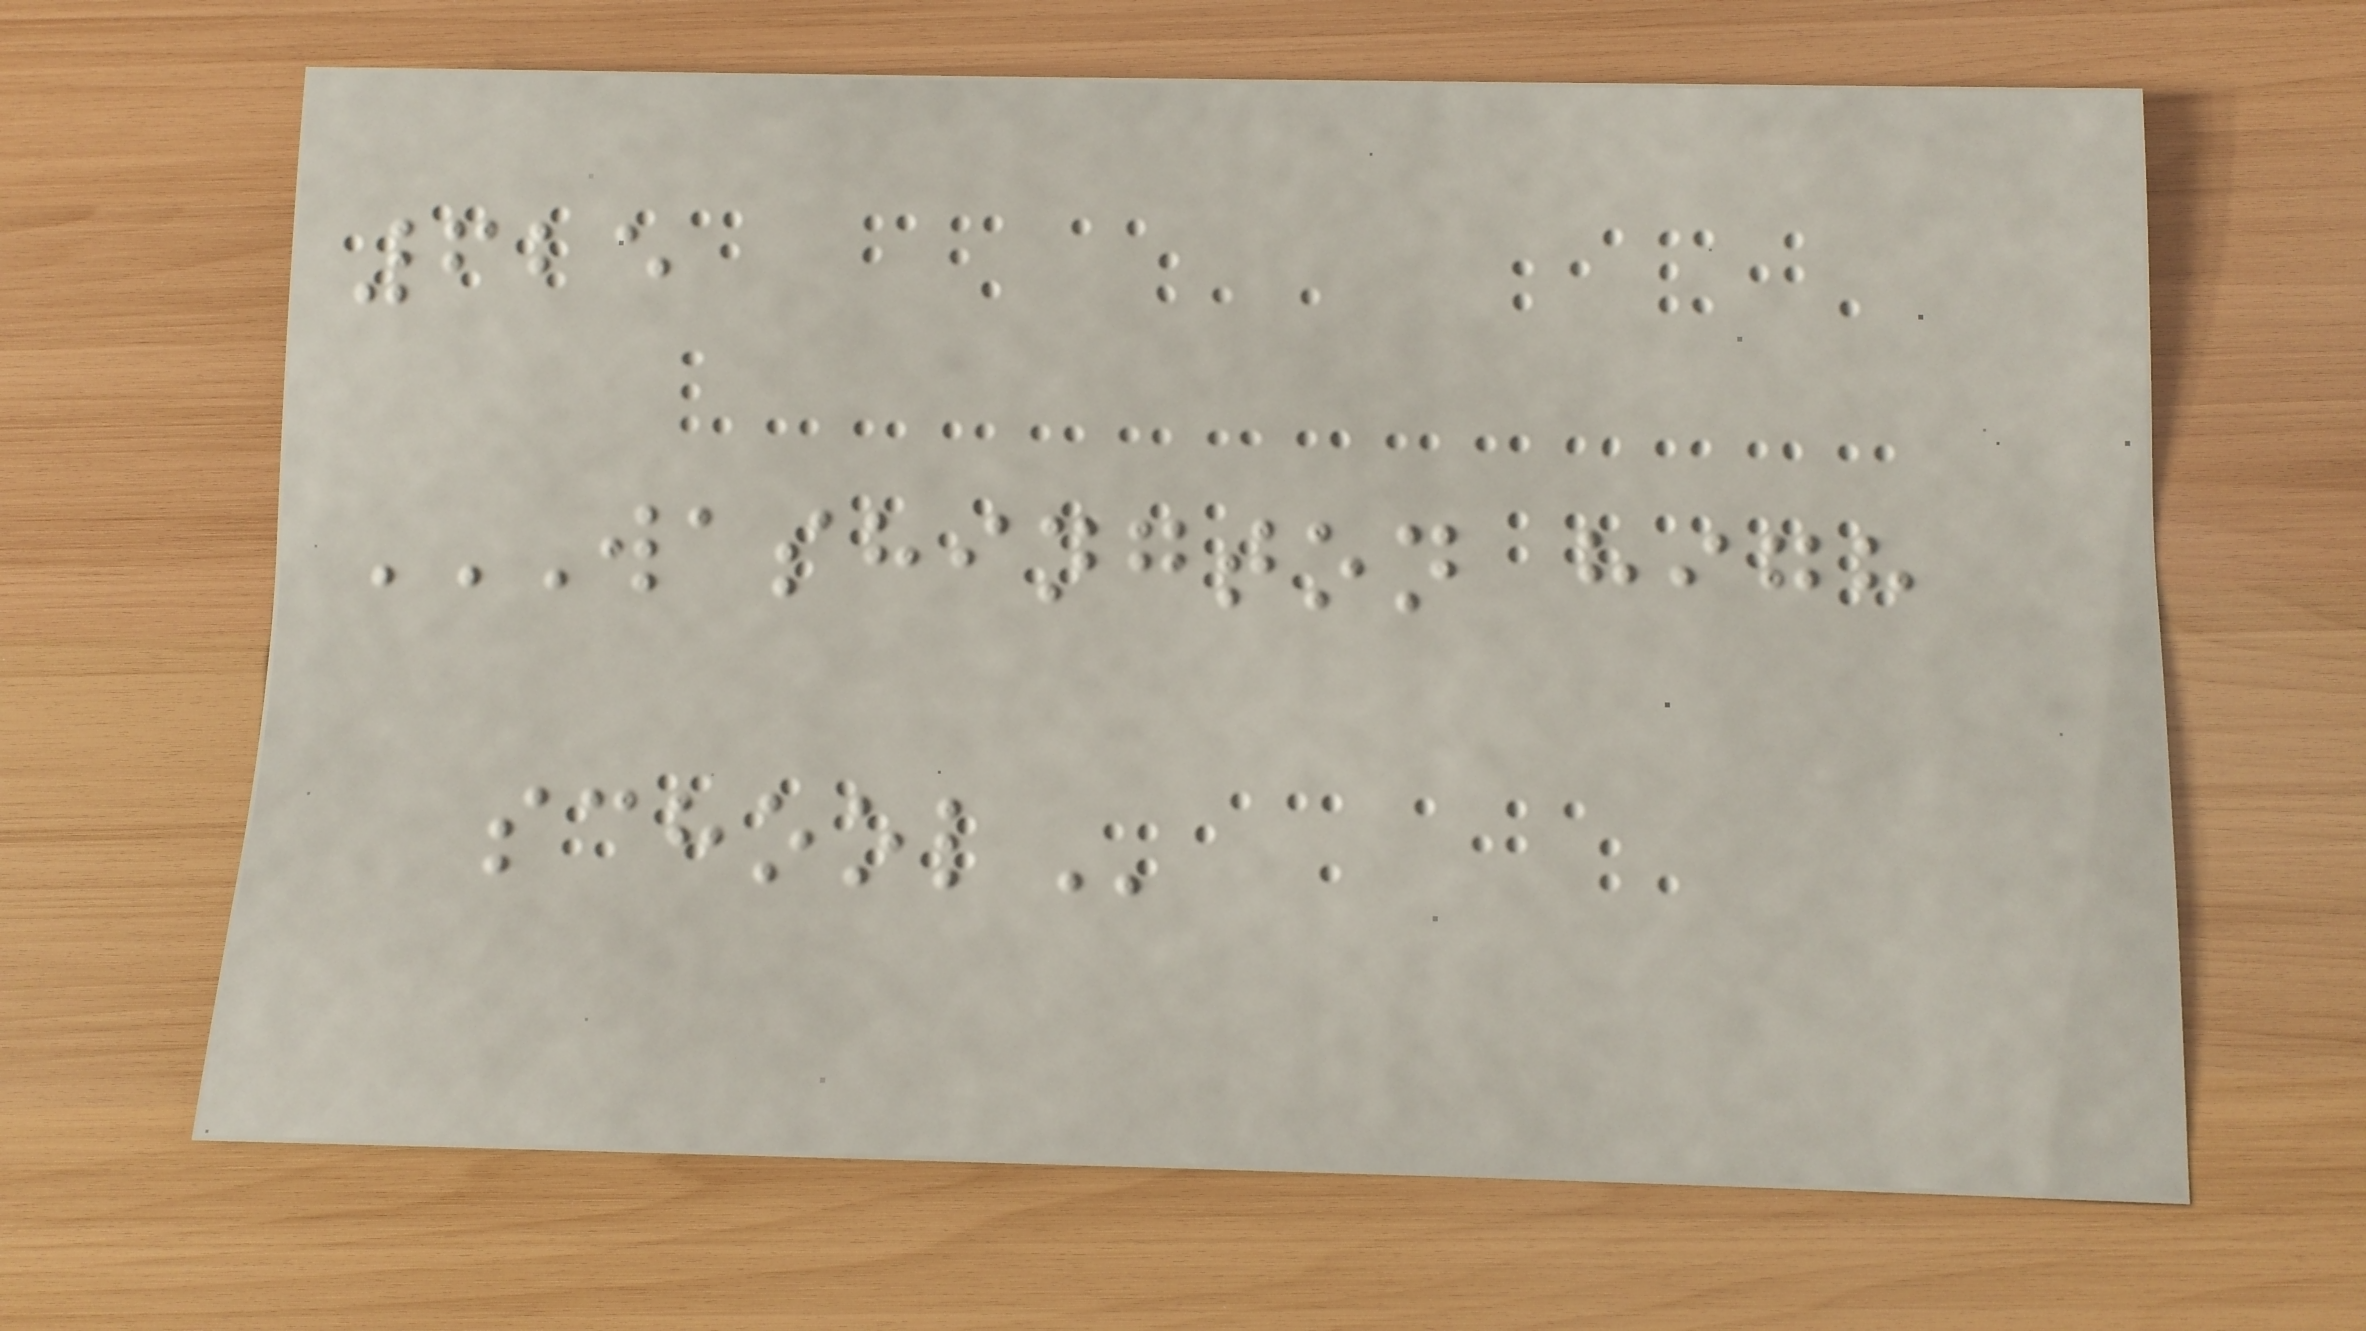625
WASHINGTON HIGH
SCHOOL
